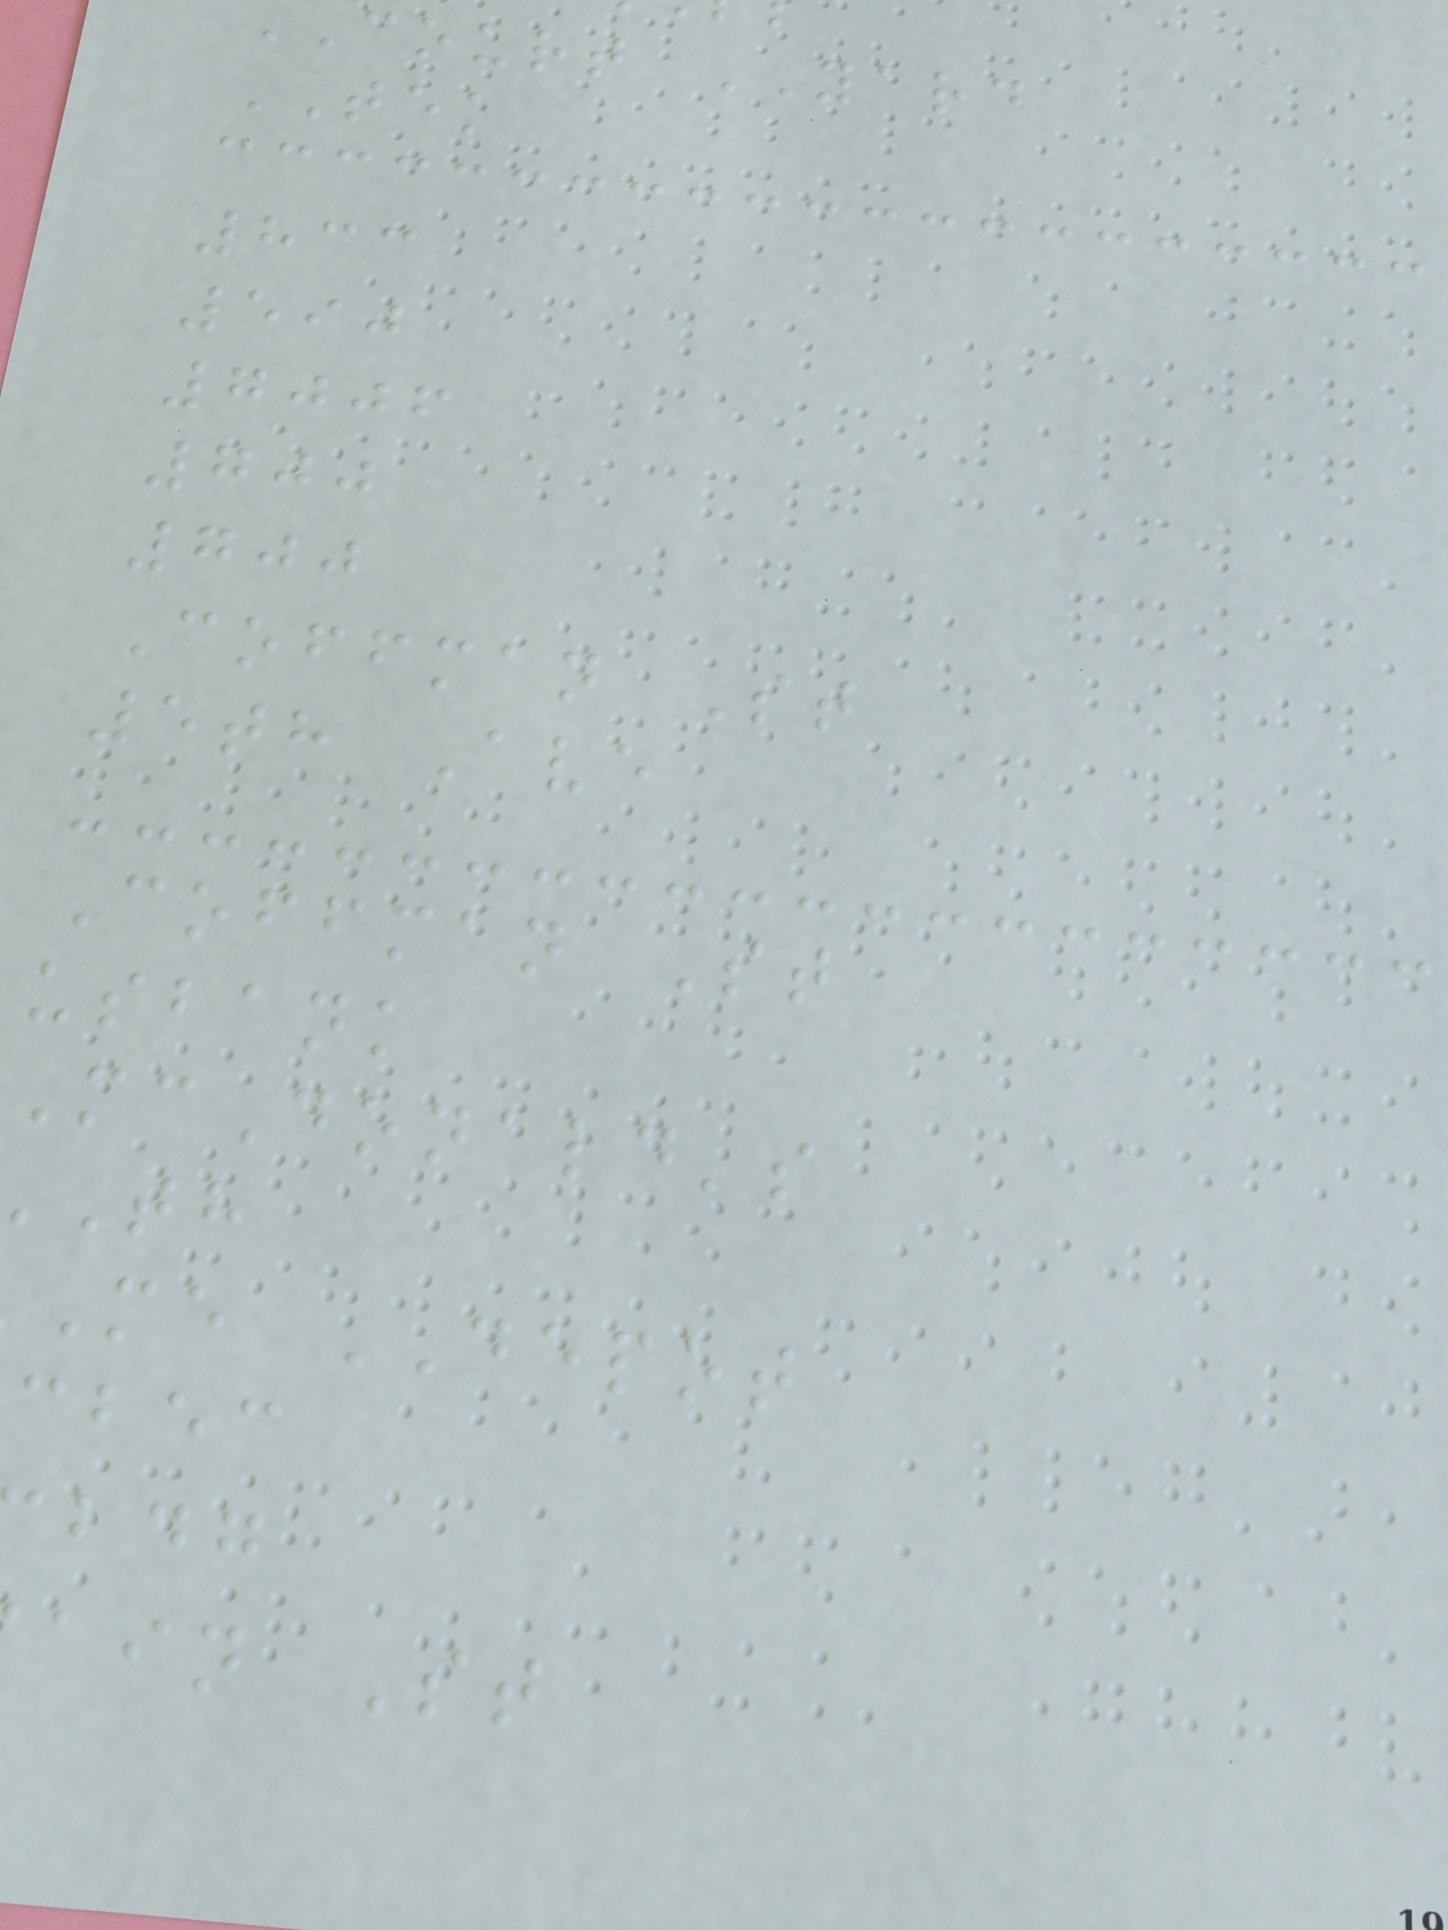court YARD
TEK
833
590
7006
700
700
Coffman St
5th Ave
Coffman St
usbank
McDonald's
me DEPOT
cbec
ain St
